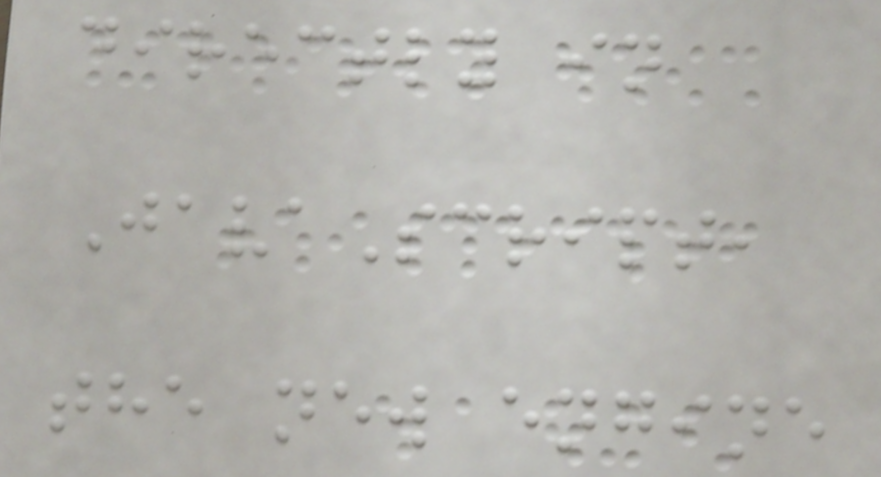directly in
JavaScript,
the new engine
